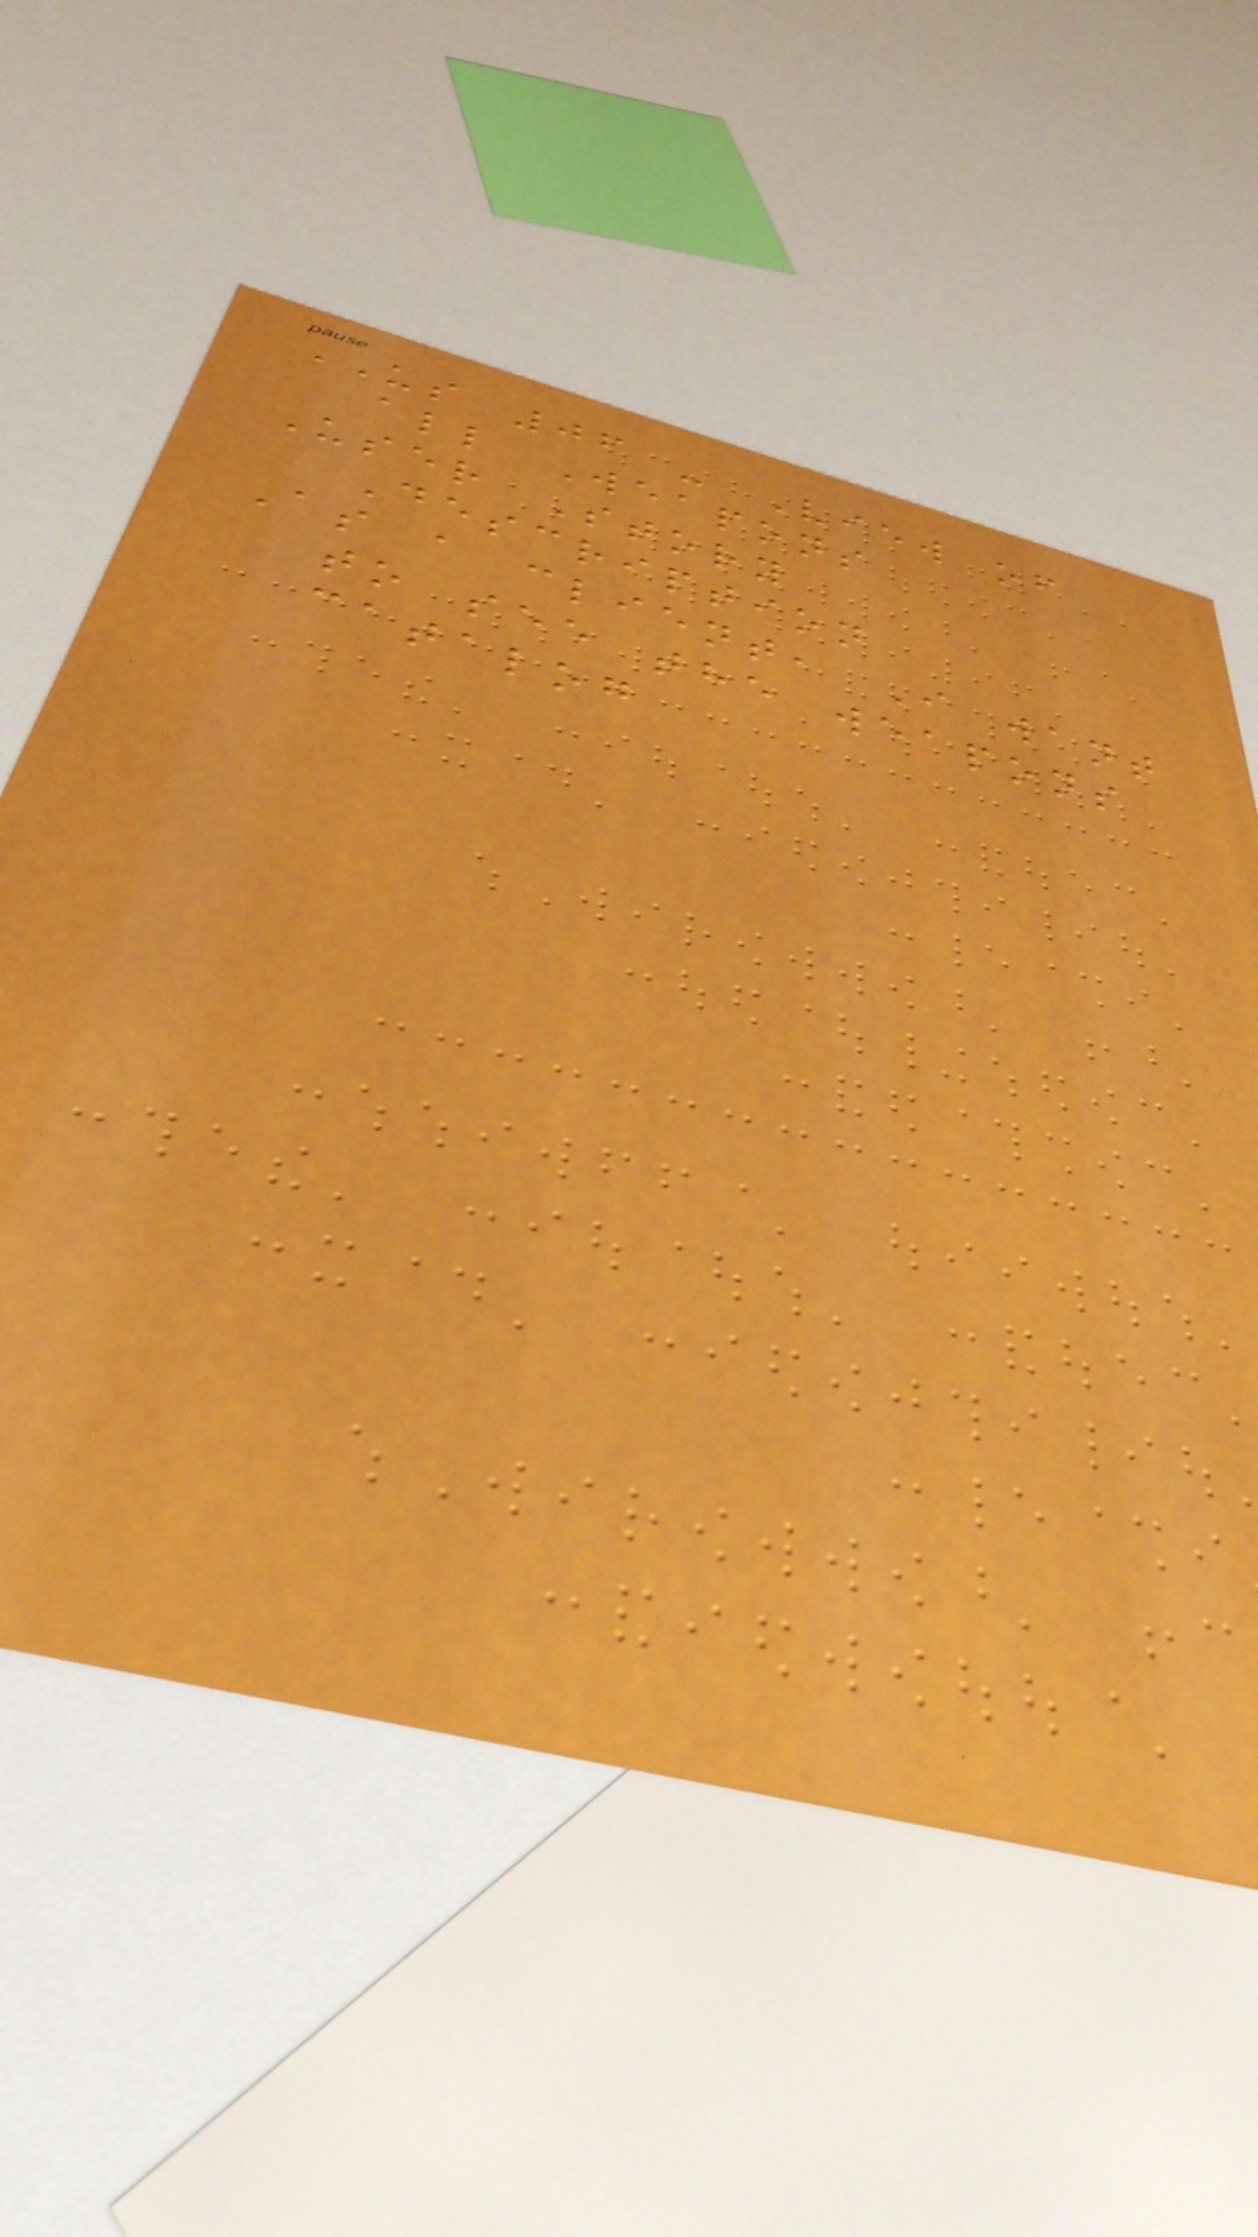US 06 - View of
all Weapons
User Story
Description
As a client, I want
to see the weapons
catalog
